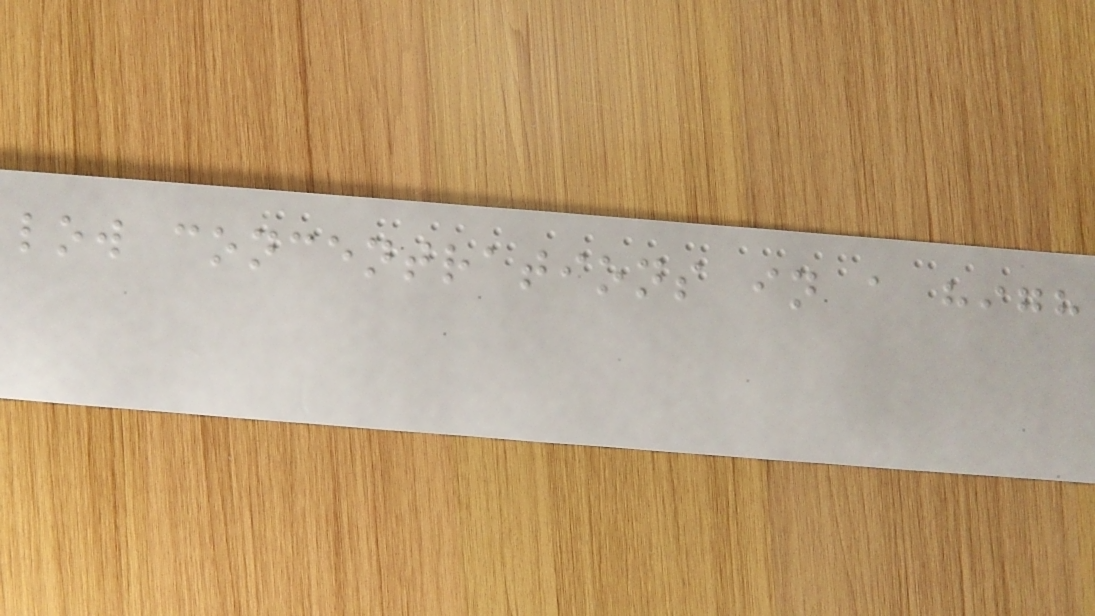low concentrations in a high
